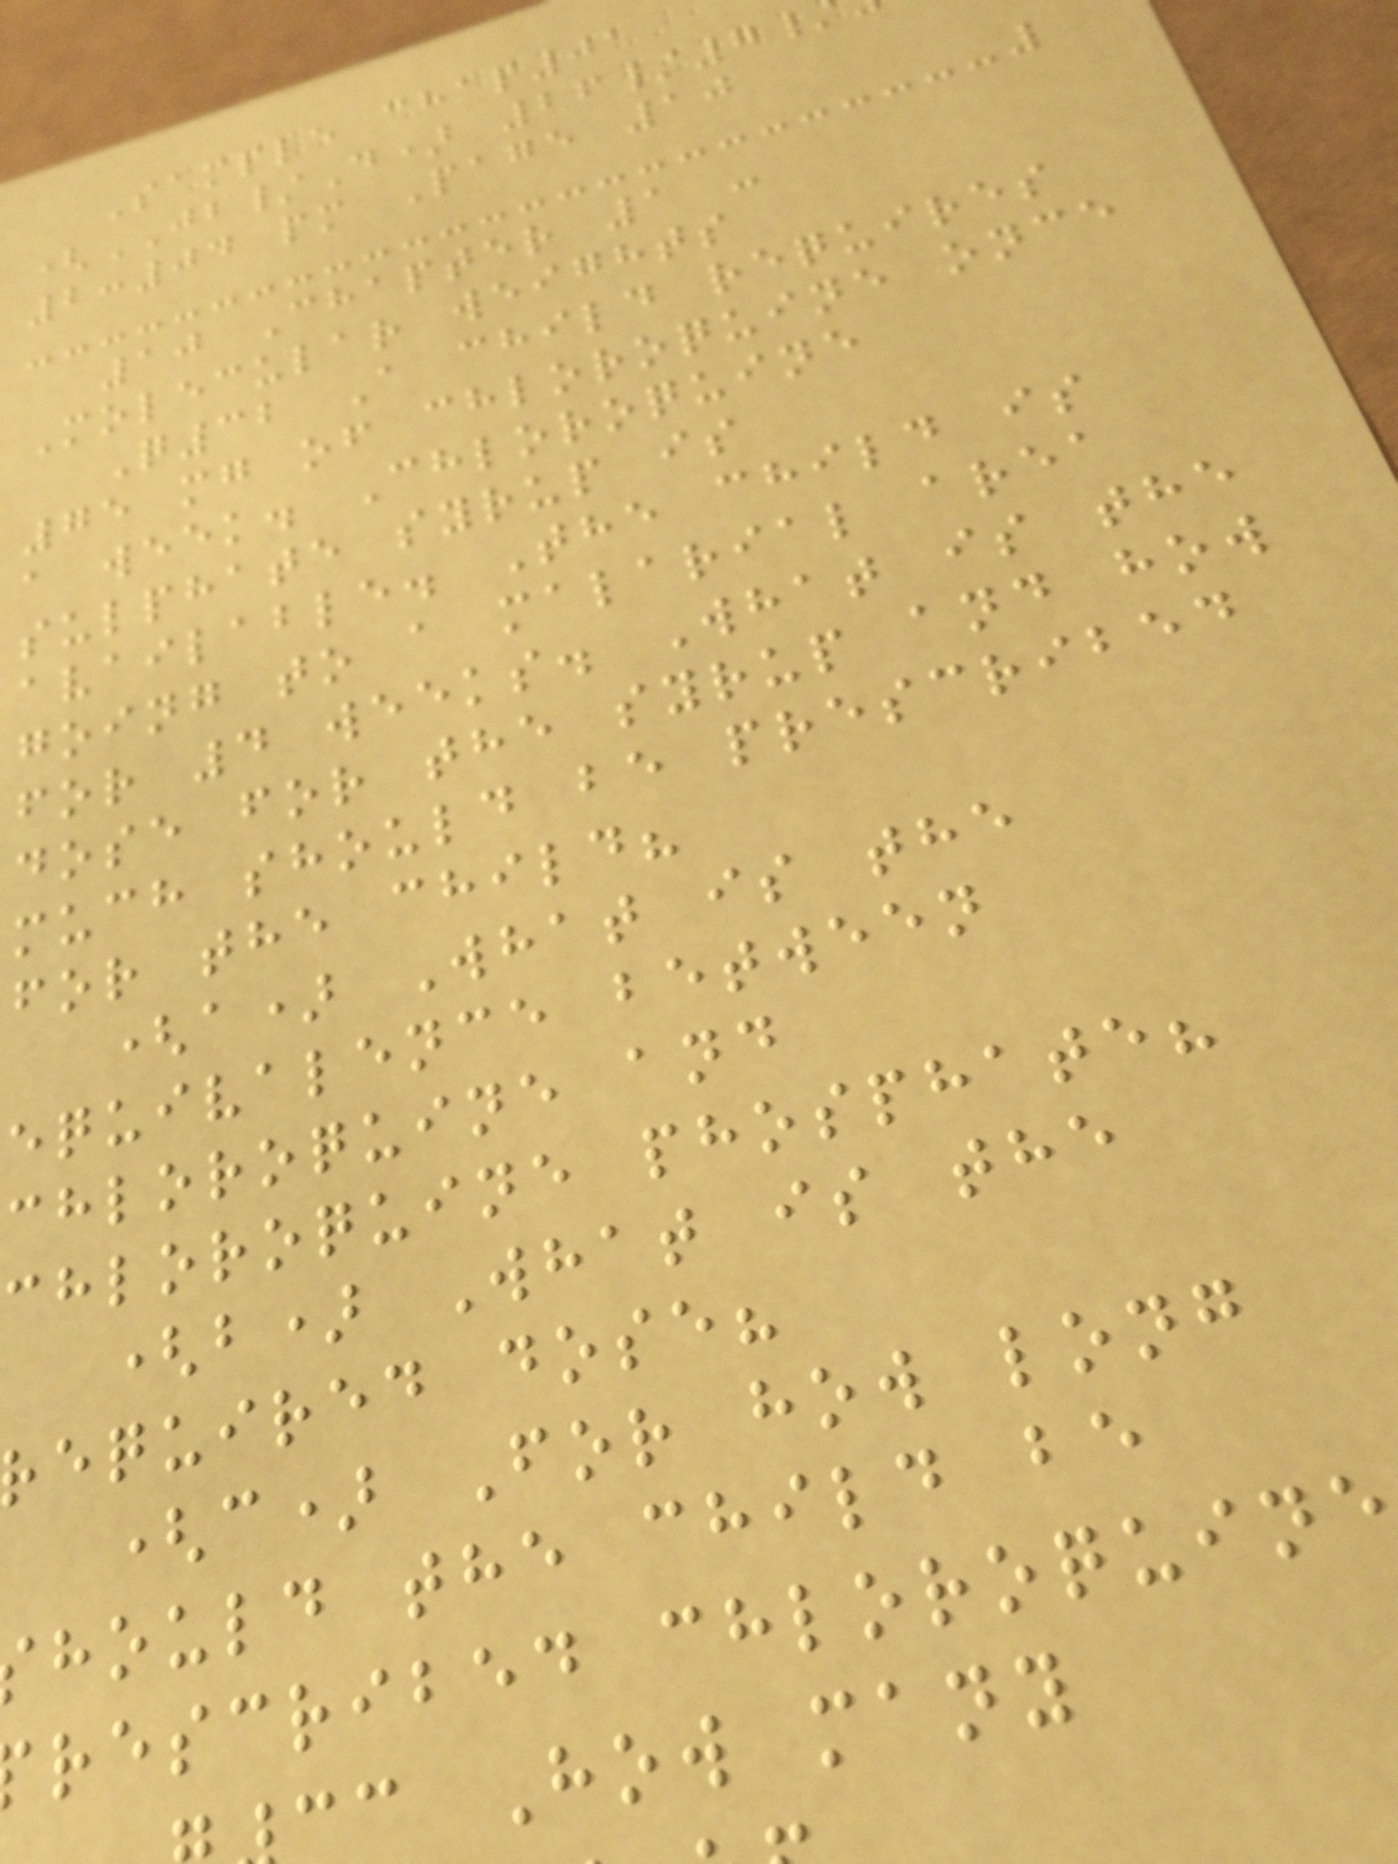Sample chap01
(JB/D) 26/7
2:04 pm Page 10
10 Chapter 1 -
Molecular weights
Q32 A child requires
75 mg of chloroquine once
a week. Chloroquine
sulphate syrup is
available. The child is
going to a malarial area
for 4 weeks. What is the
dose for the syrup and how
much should be prescribed
for the child?
(a) What is the
equivalence between
chloroquine and
chloroquine phosphate?
(b) What is the
required dose?
(c) For how long
hould the child be
rescribed chloroquine
c How many
